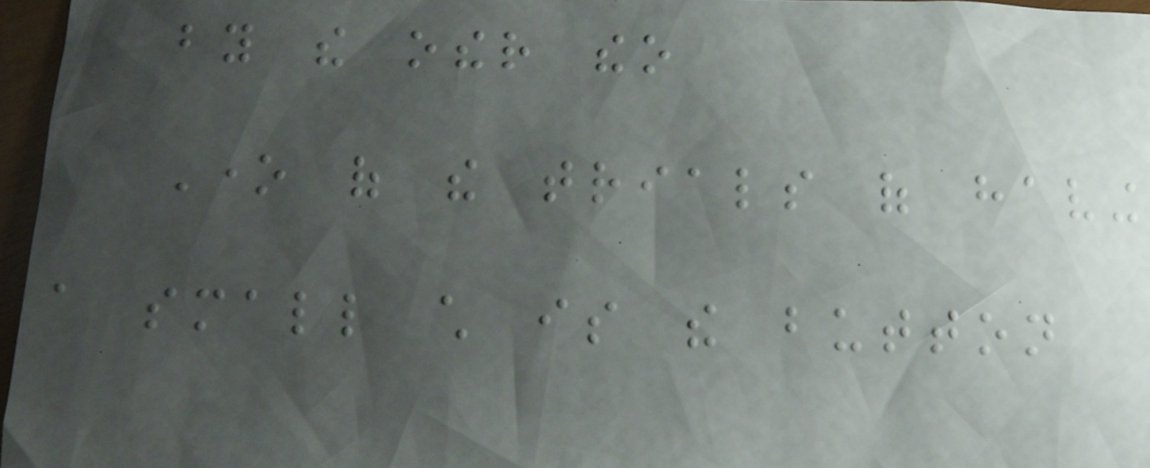by the other theo
One of the trials of having
a small child is the button
